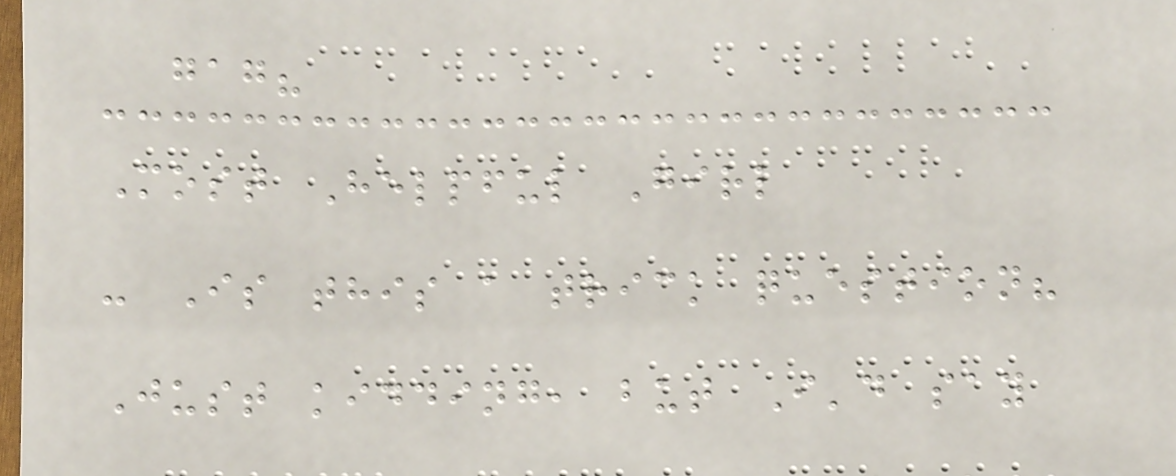gag?
Most Helpful Girl
- Is this a trick question?
Just kidding, but I'd say
